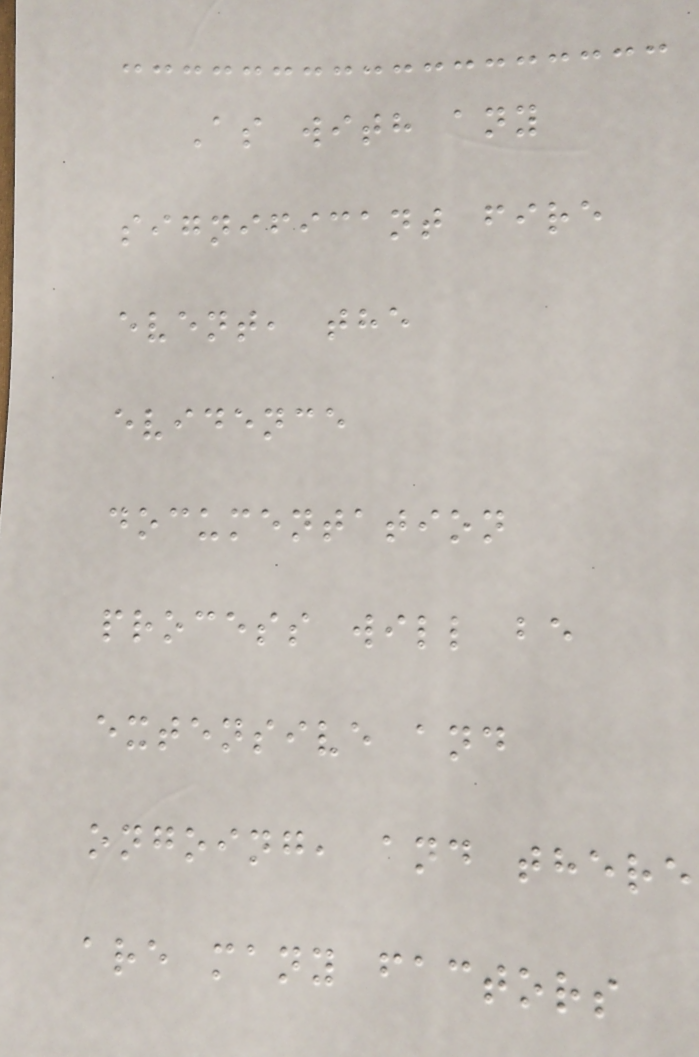As with any
significant fire
event, the
evidence
documentation
process will be
extensive and
ongoing, and there
are many factors
